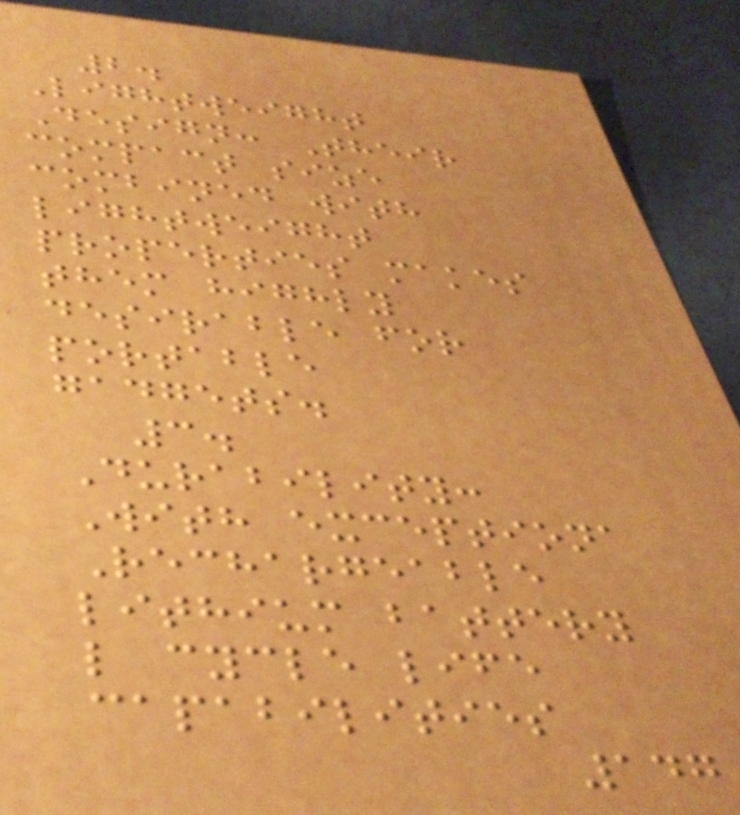2.
Lightweight
Design: Their
compact size
combined with
lightweight
properties makes
them highly
desirable for
portable
gadgets.
3.
Durability:
With exceptiona
Rechargeable
lithium battery
l cycle life
capabilities
147
